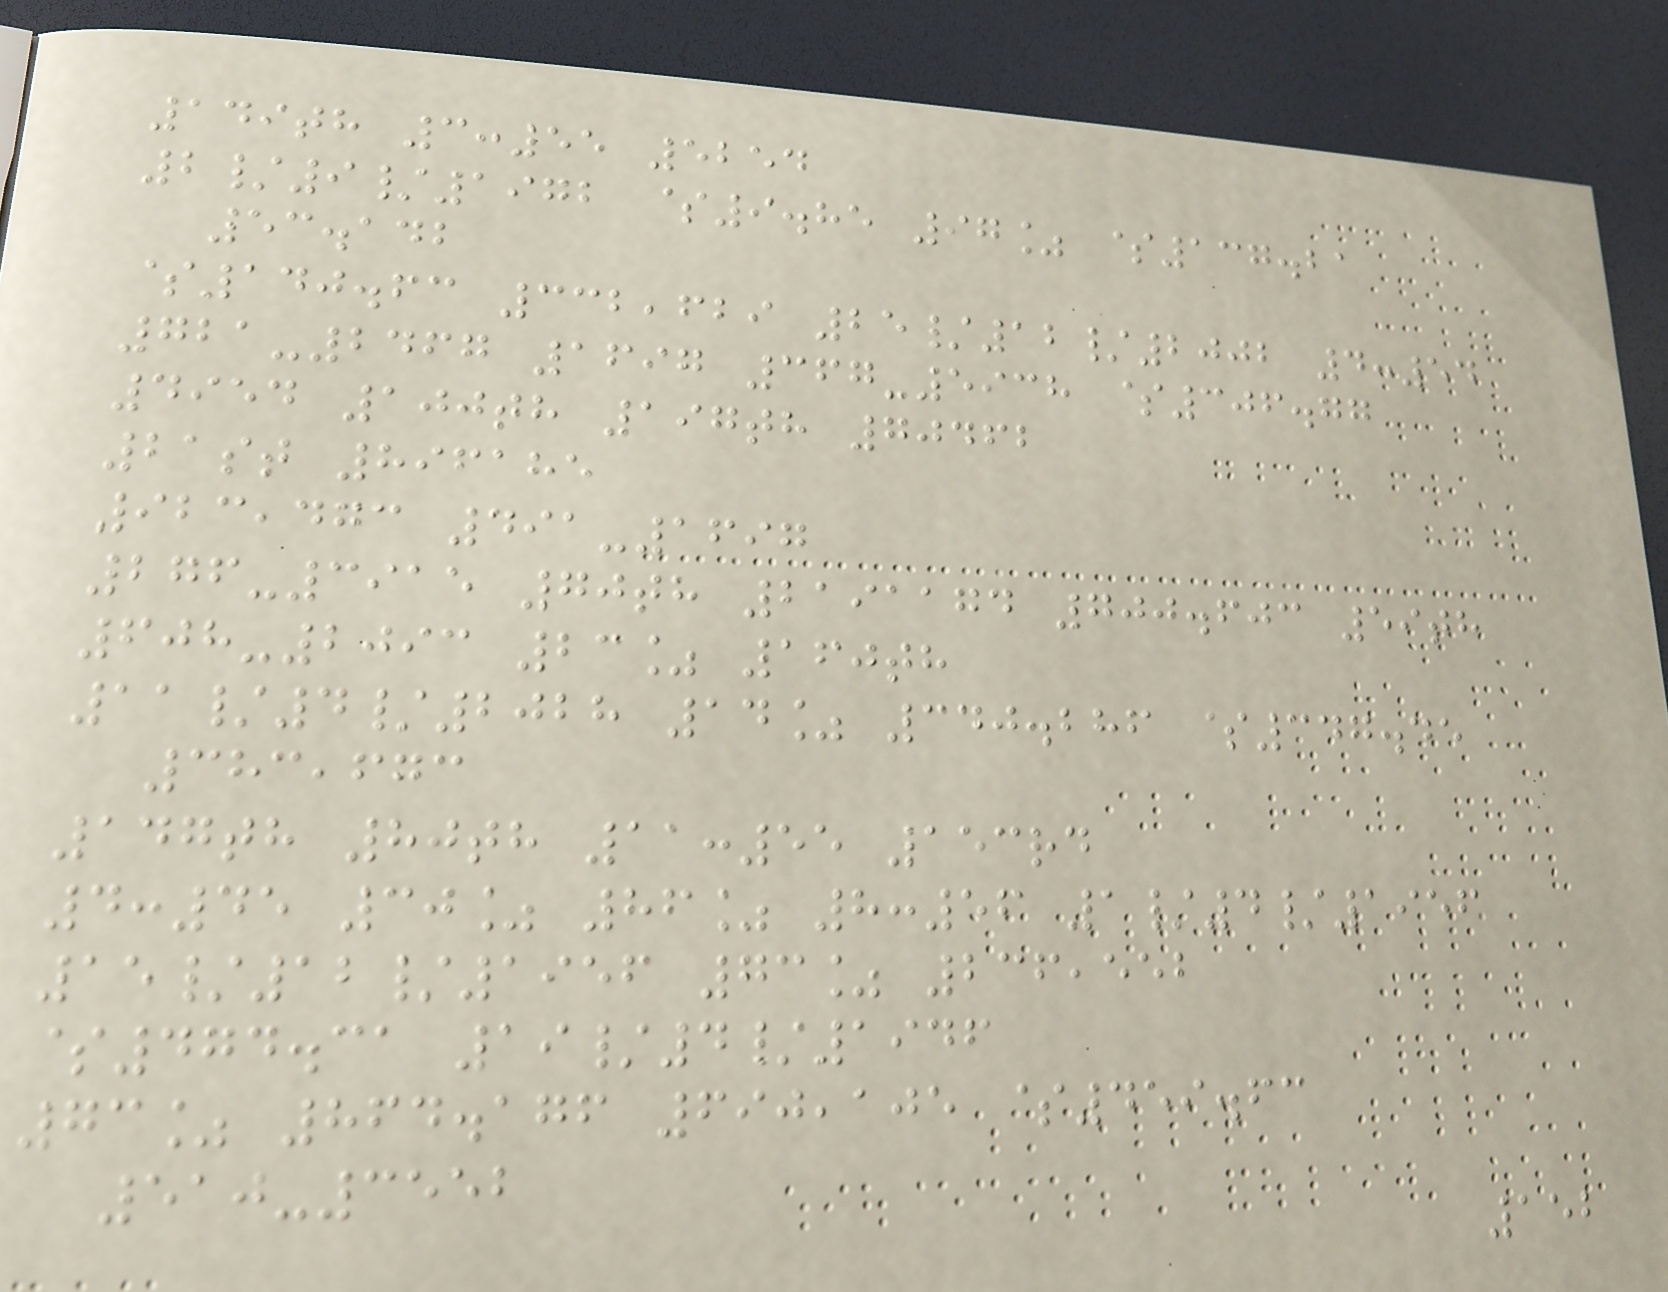149th 3:55 5254
2/9/1972 $9.85 97% $137.21
53.142
$140.63 332,629 25/12/2002 4:54
721-2467 1697 367-5938 $306.77
4954 100th 197th 70462
21st 896185
923,473 491-1697
276-3915 70th 2191174 700.603 59th
608-2093 23% 160th
11/4/2028 14% 340.286 $347.45
383,673
147th 80th 11:55 153rd
4:45 30% 86% 8:56 1/4/1956
15/12/1956 73% 236,552
$474.31 19/4/1946
73% 864.176 690,105 $459.63
510-3552
152
